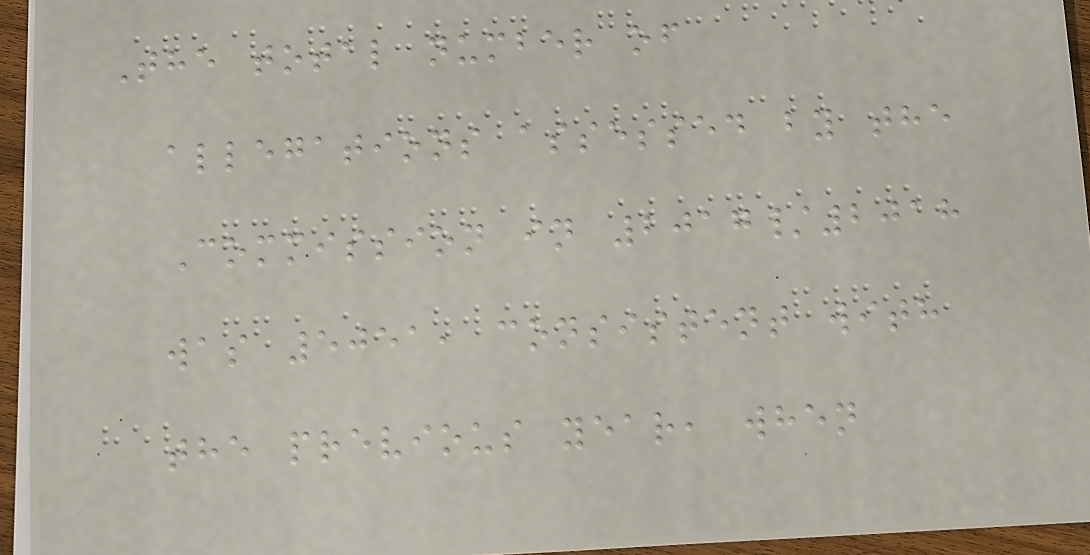The total number of
allegations assessed by the
Commission in 2017/2018
was 5051, consistent with
the previous year, when
